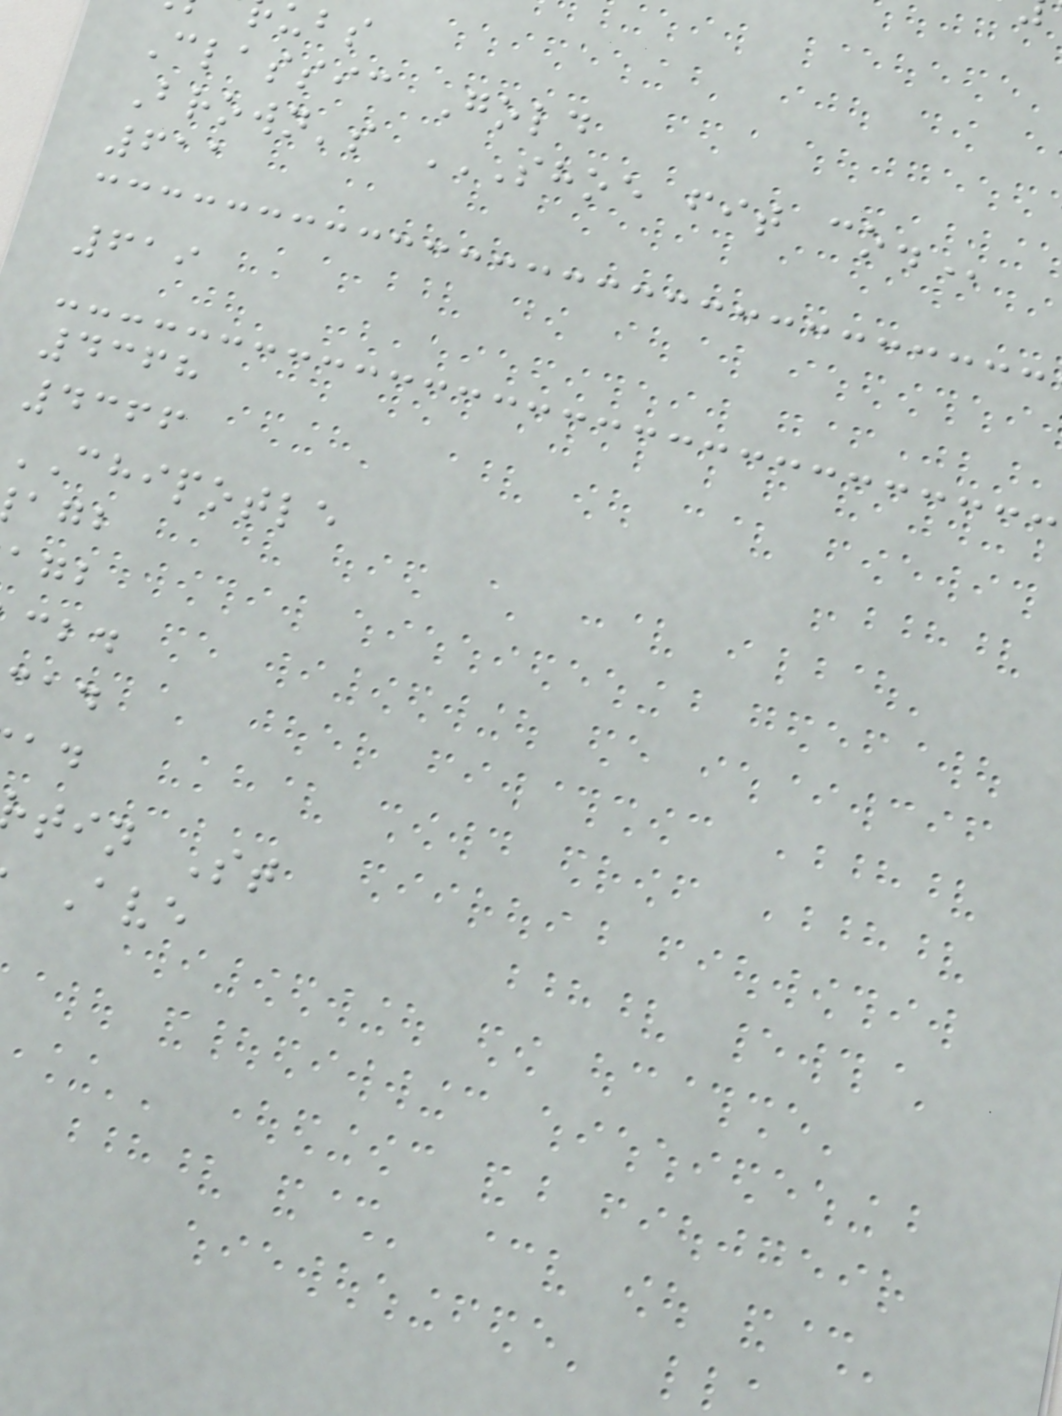Classic Gold
Brown's SHOE FIT CO.
611
619
4368
4366
CHIPOTLE
tin St
Ave
